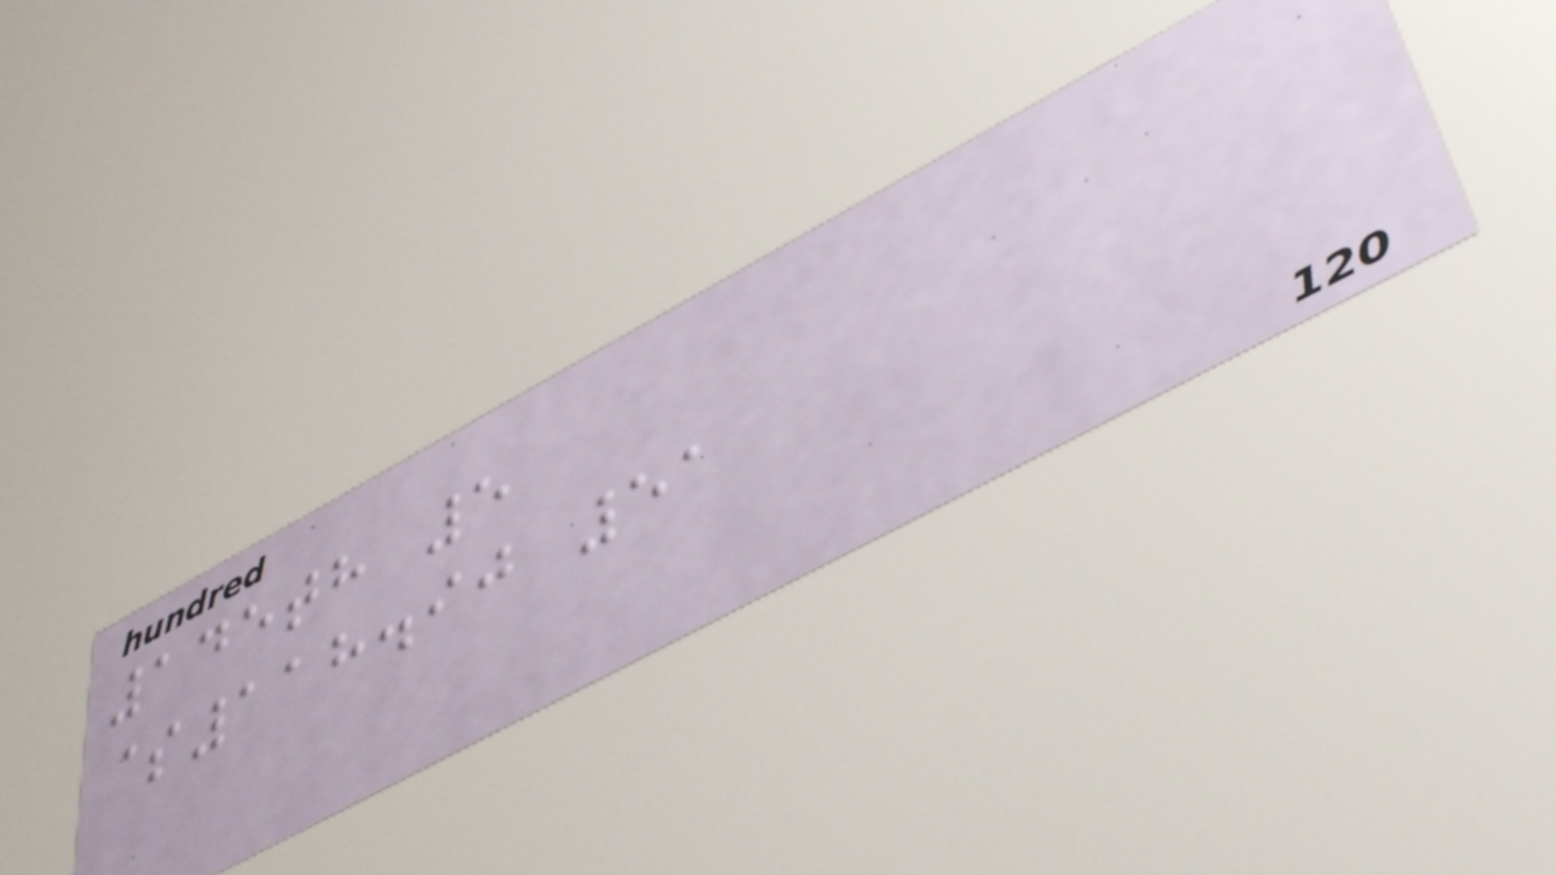145th 5
$118.90 51
